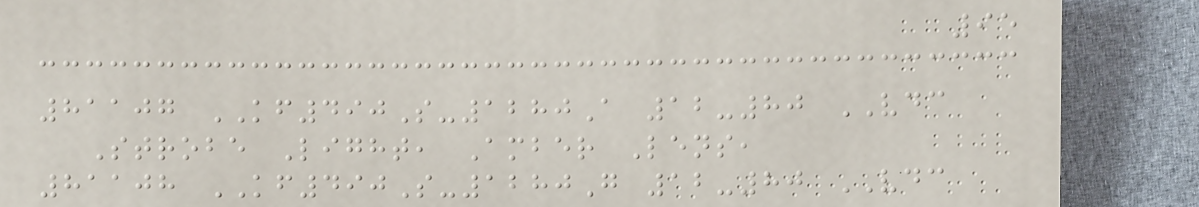95
81107 KF490S-1280A 12-80 VDC
Strobe Light, Amber Lens,
81108 KF490S-1280G 12-80 VDC
